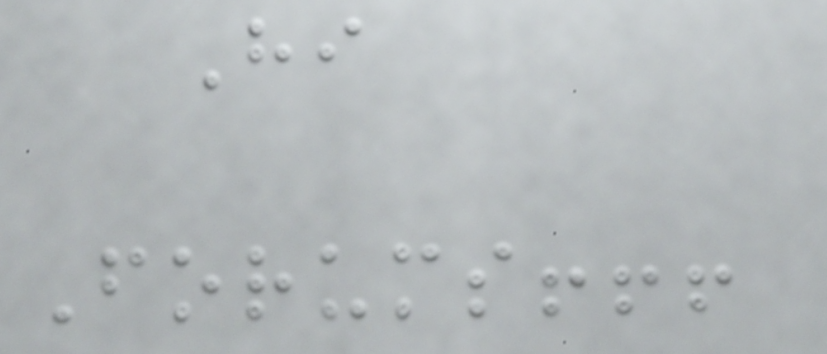Hi
Forums!!!
